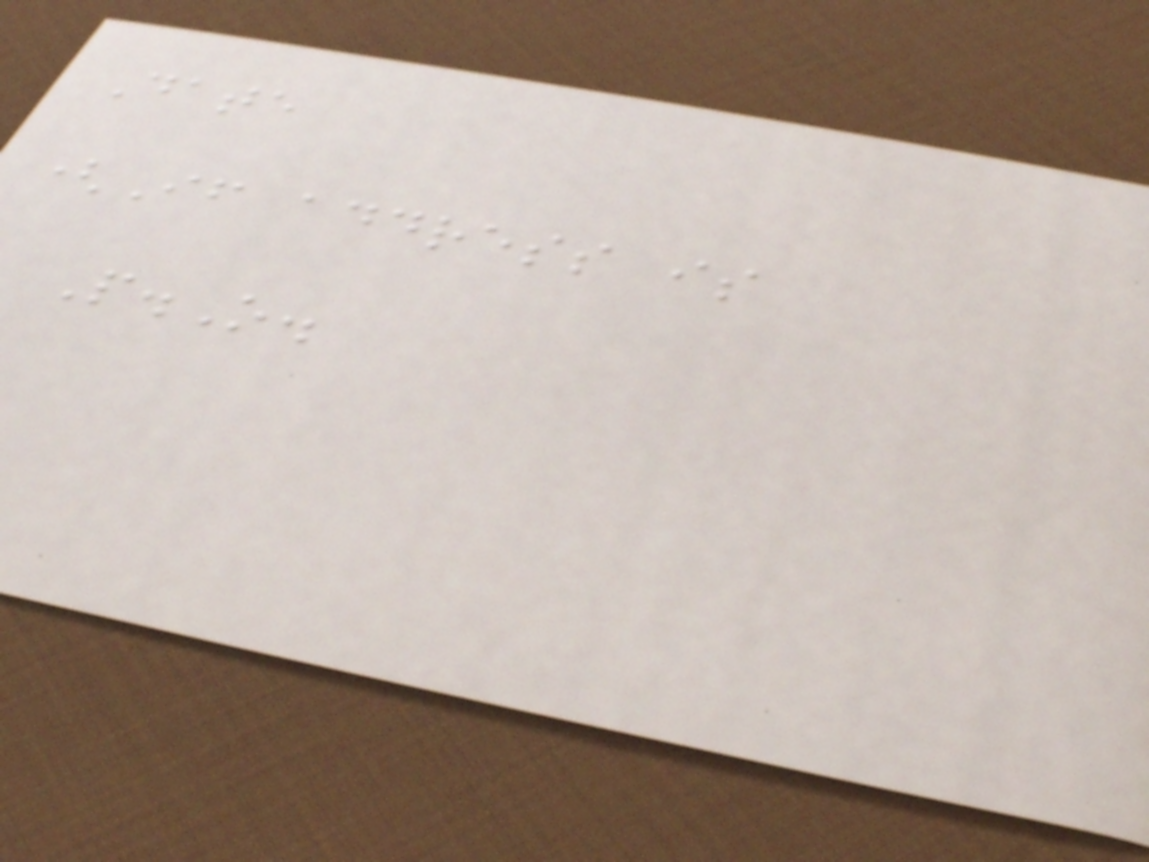Date
(If address is
P.O.
